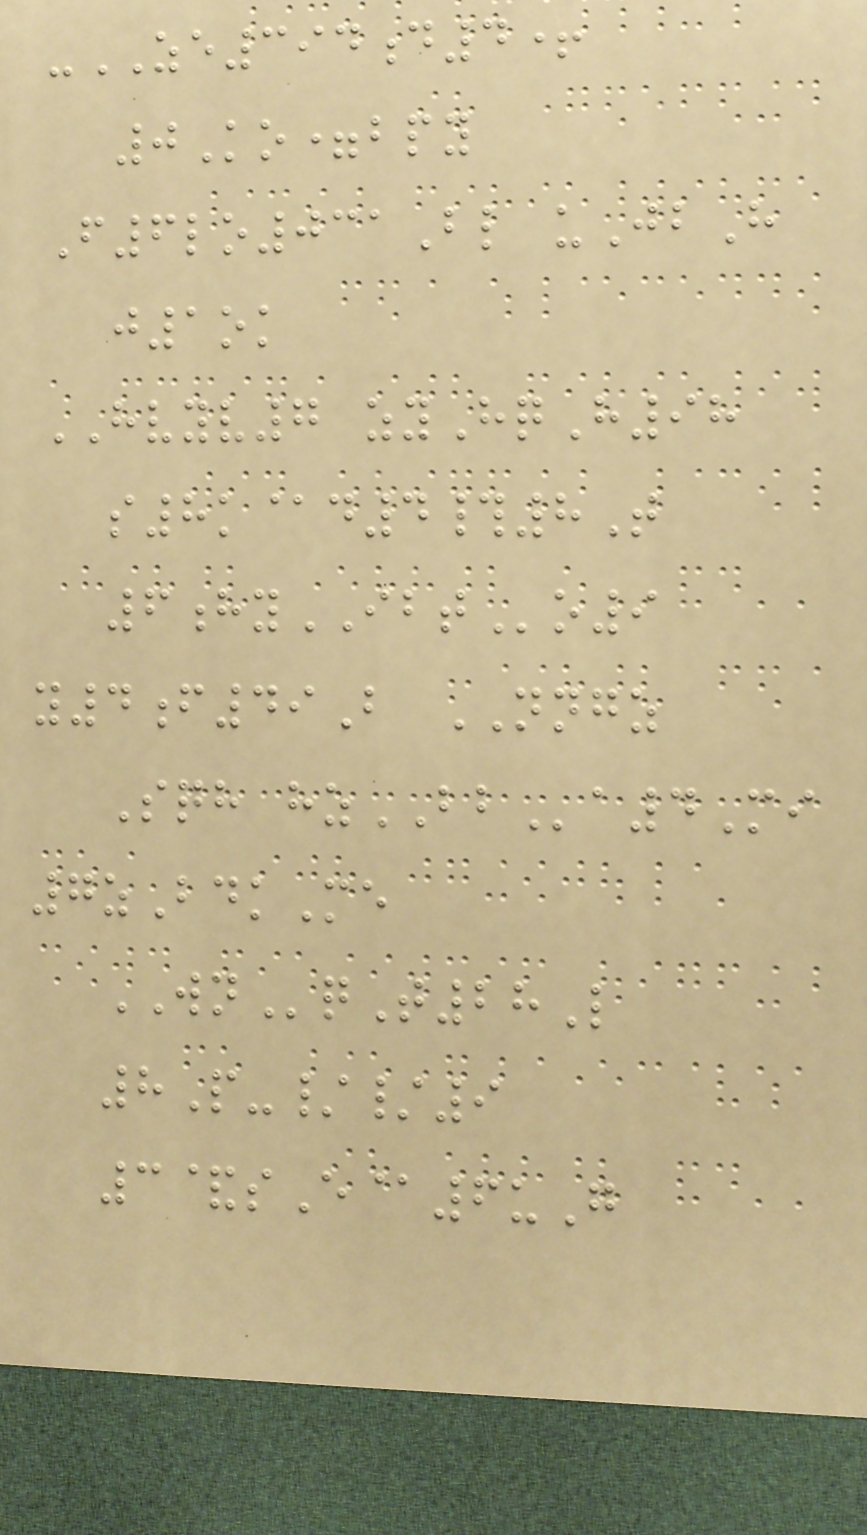-ZE394d4+
0Ko=bpy
F6lo031Bl uJbH
j1ok
HVYV7 zyHqH98
s8k@d4#8T
6hyIBTo9
y4f49B NNGZ
Sqh hzBBa4Mi
7zBdkMe
WNqT28L
8P-//9
3&sE@6uG
